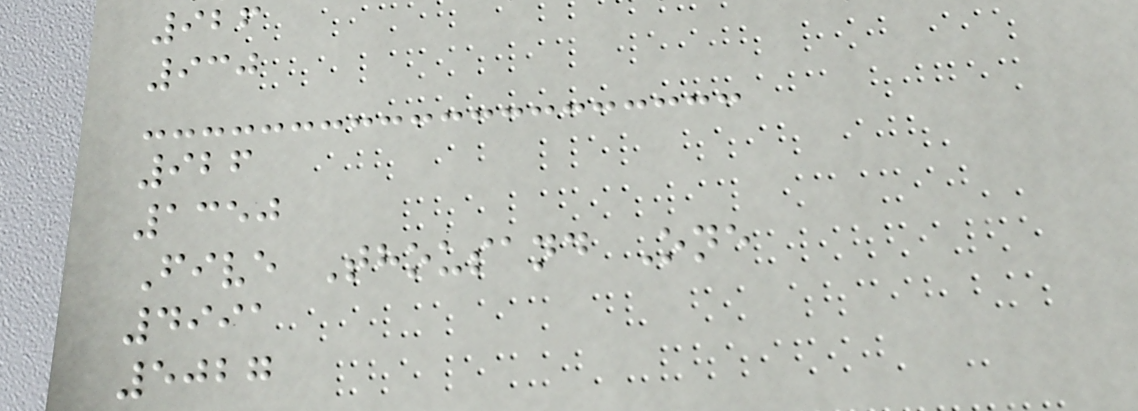926
930
926
1350
Five Thousand One
4991
5027
